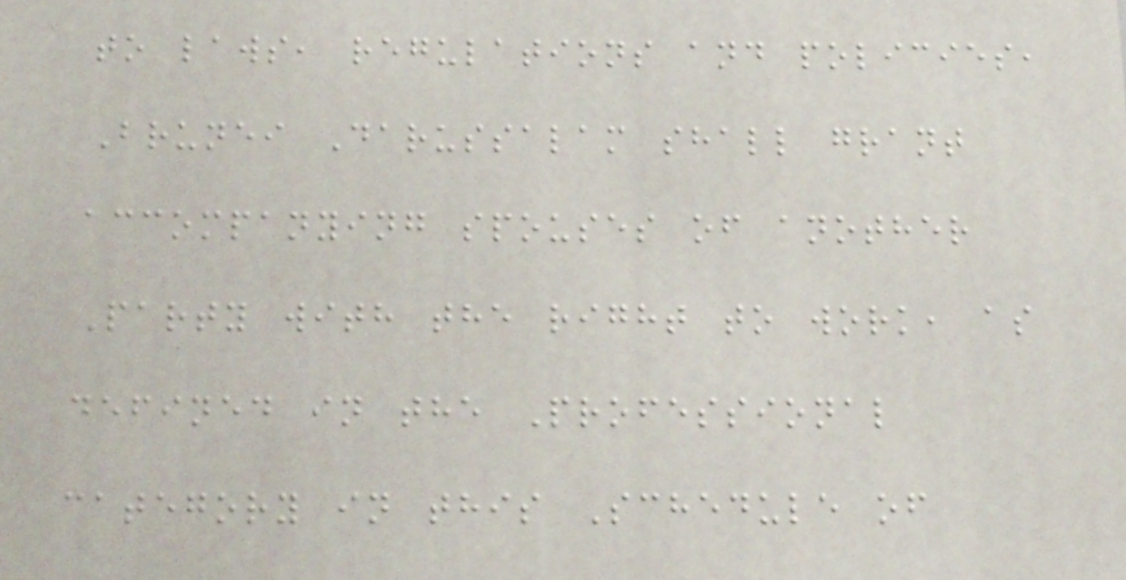to laws, regulations and policies,
Brunei Darussalam shall grant
accompanying spouses of another
Party with the right to work, as
defined in the Professional
category in this Schedule of
